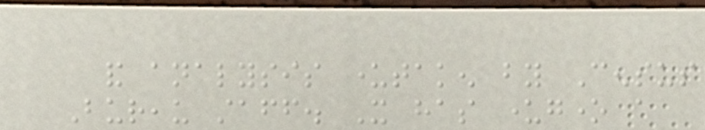and analysis undertaken by Census
Bureau staff. It has undergone a
